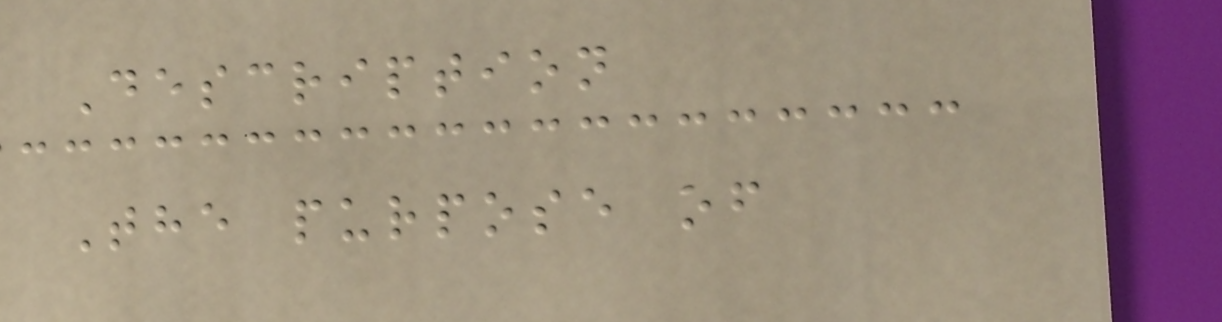Description
The purpose of
